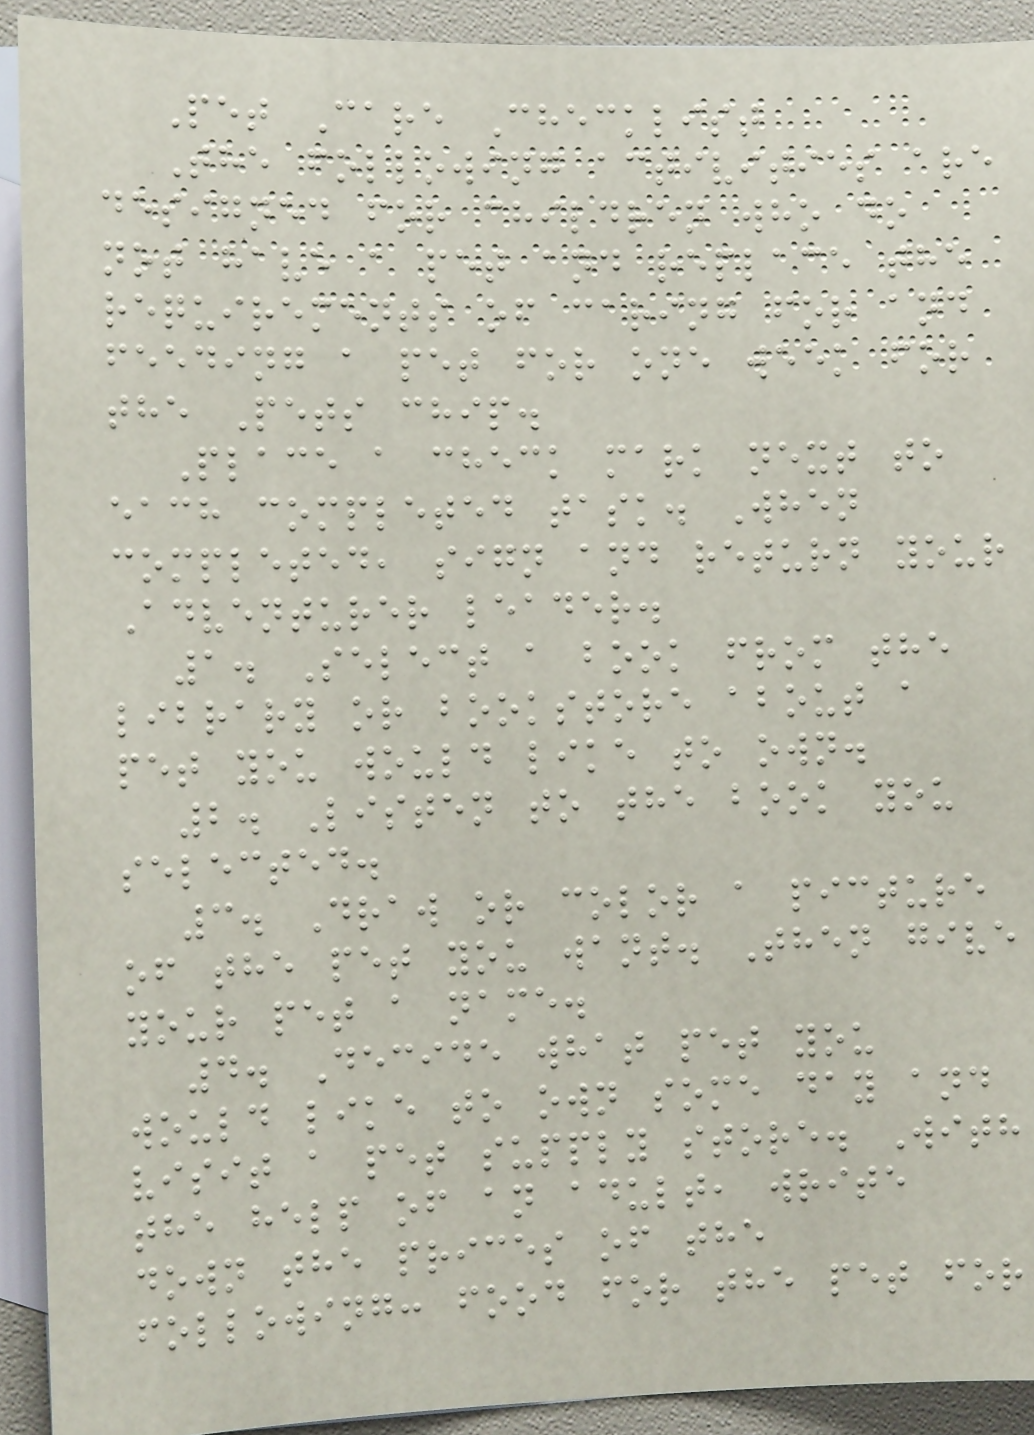Pet Care Checklist
The following activities are
designed for children who do
not have a pet and replace the
requirements of caring for and
feeding a pet for one week for
the Pets chip.
Place a check mark next to
each completed task. When
completed, sign and return your
Adventurer leader.
1. Select a book from the
library or bookstore about a
pet you would like to own.
2. Listen to the book you
selected.
3. Draw or color a picture
of the pet you want. Then give
your pet a name.
4. Decide what pet you
would like to own some day and
visit a pet supply store. With
the help of an adult, write
down the prices of the
following: food for the pet for
